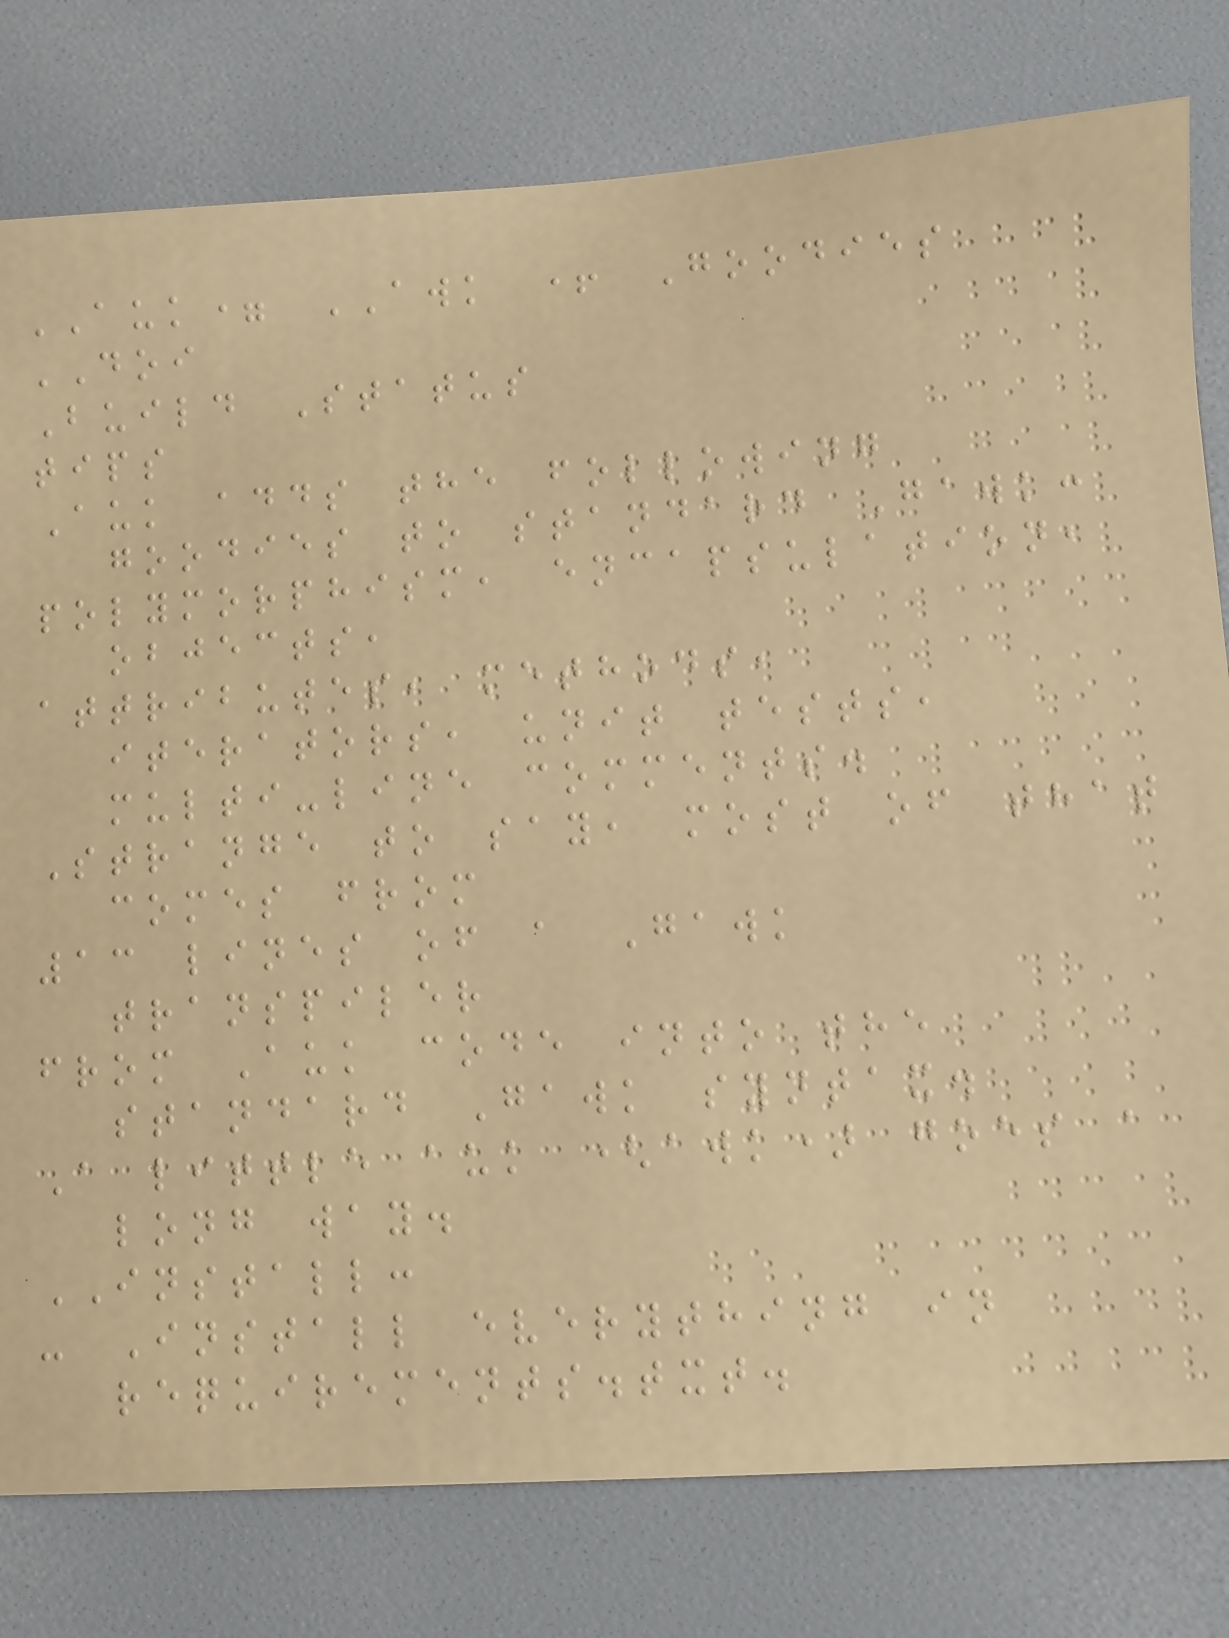AUK= AWK + Goodies
DOI
Build Status
tips
Auk adds the following
goodies to standard Gawk:
polymorphism, encapsulation,
objects,
attributes, methods,
iterators, unit tests,
multi-line comments.
Strange to say, most of that
comes from
13 lines of a Gawk
transpiler
from Auk code into the
standard Gawk syntax.
A little auk (awk) goes a
long way.
INSTALL:
- Install everything in
requirements.txt.
